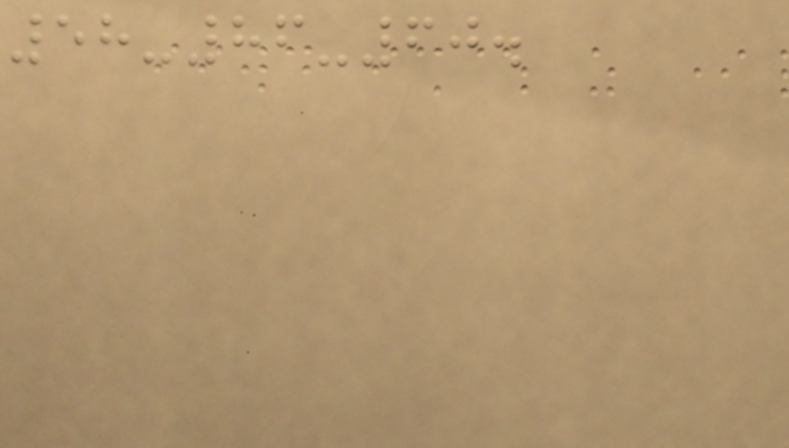58-86-60.
